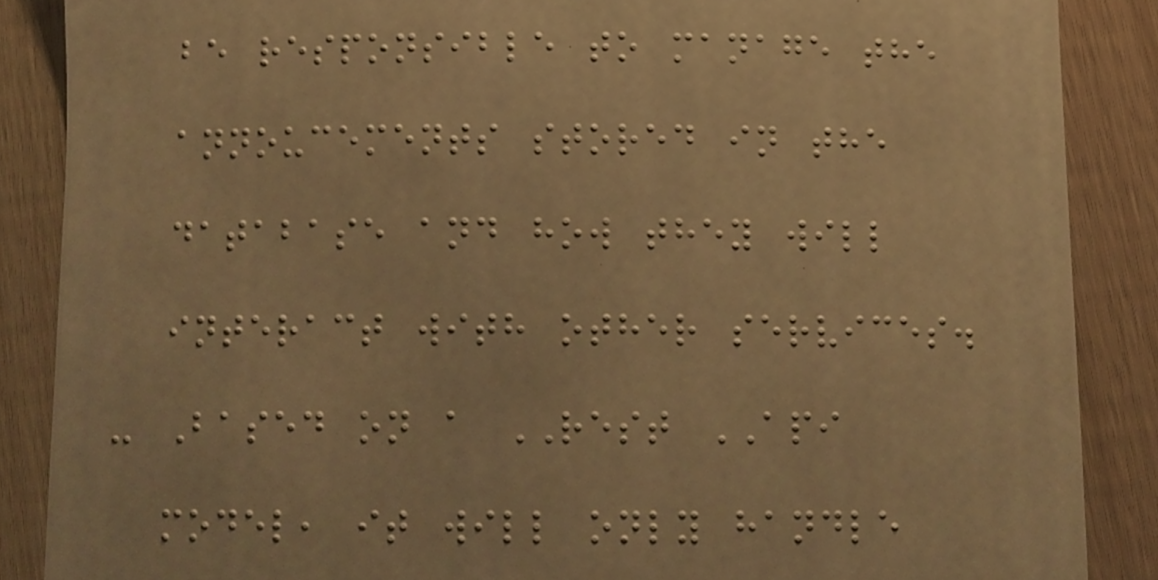be responsible to manage the
annoucements stored in the
database and how they will
interact with other services.
- Based on a REST API
model, it will only handle
